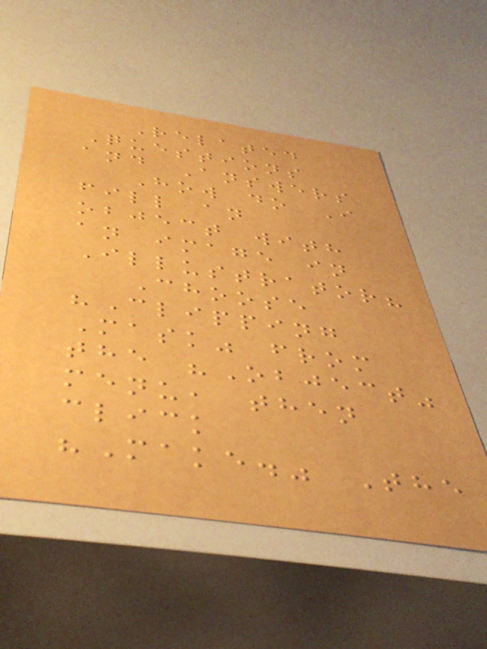Related
Questions
and Answers
How do I
fill an
object with
an image in
Illustrator?
Choose
"Clipping
Mask" from
the "Object"
menu, then
click
"Make." The
